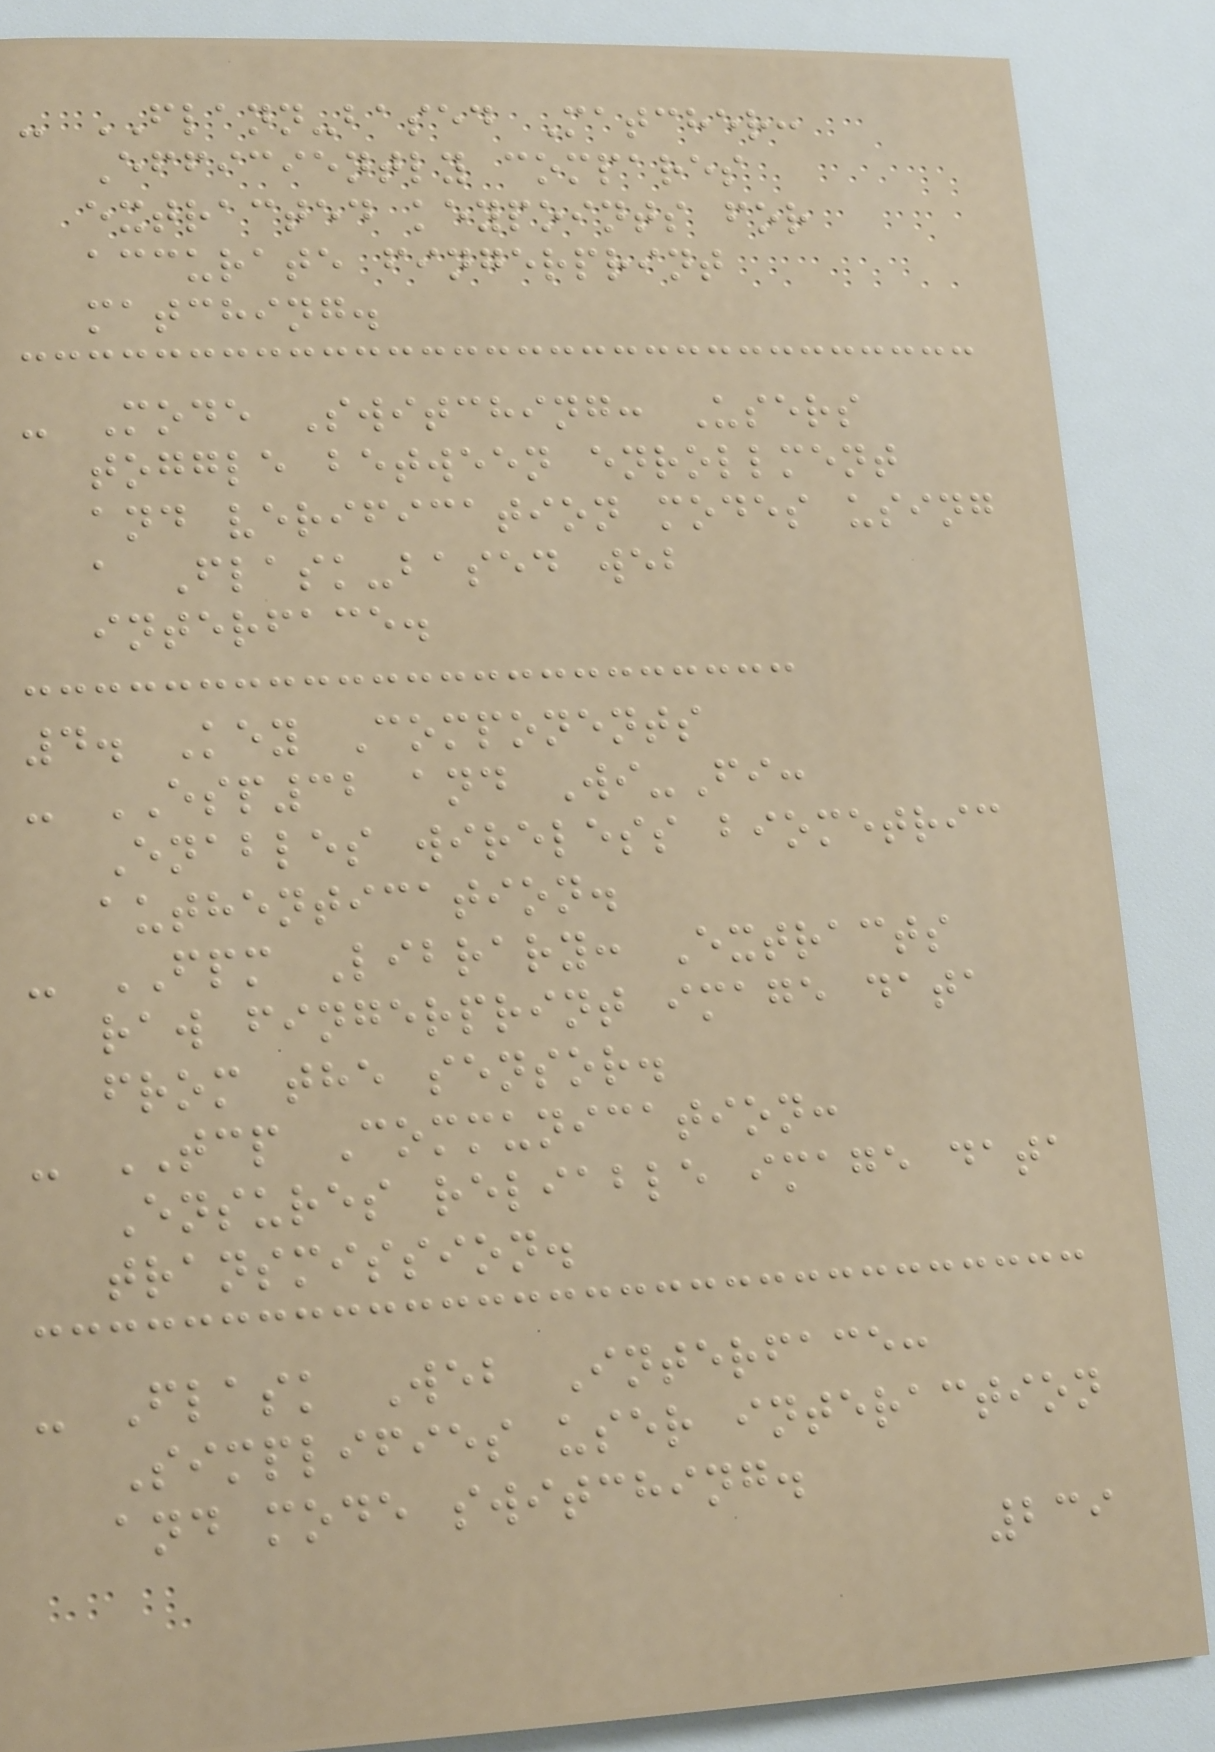- FLANN-based Matcher:
Efficiently compares
extracted keypoints for
accurate fingerprint
matching.
- Mode Switching: Users
toggle between enrollment
and verification modes using
a Flask-based web
interface.
4. Key Components
- ESP32 and Wi-Fi:
Enables wireless biometric
authentication.
- FPM Library: Extracts
raw fingerprint image data
from the sensor.
- TCP Communication:
Ensures reliable image data
transmission.
- Flask Web Interface:
Simplifies user interaction
and mode switching.
239
